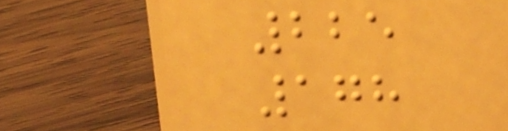225
178
